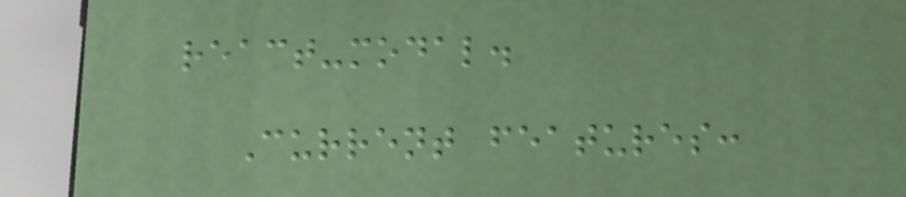react-modal.
Current features:
